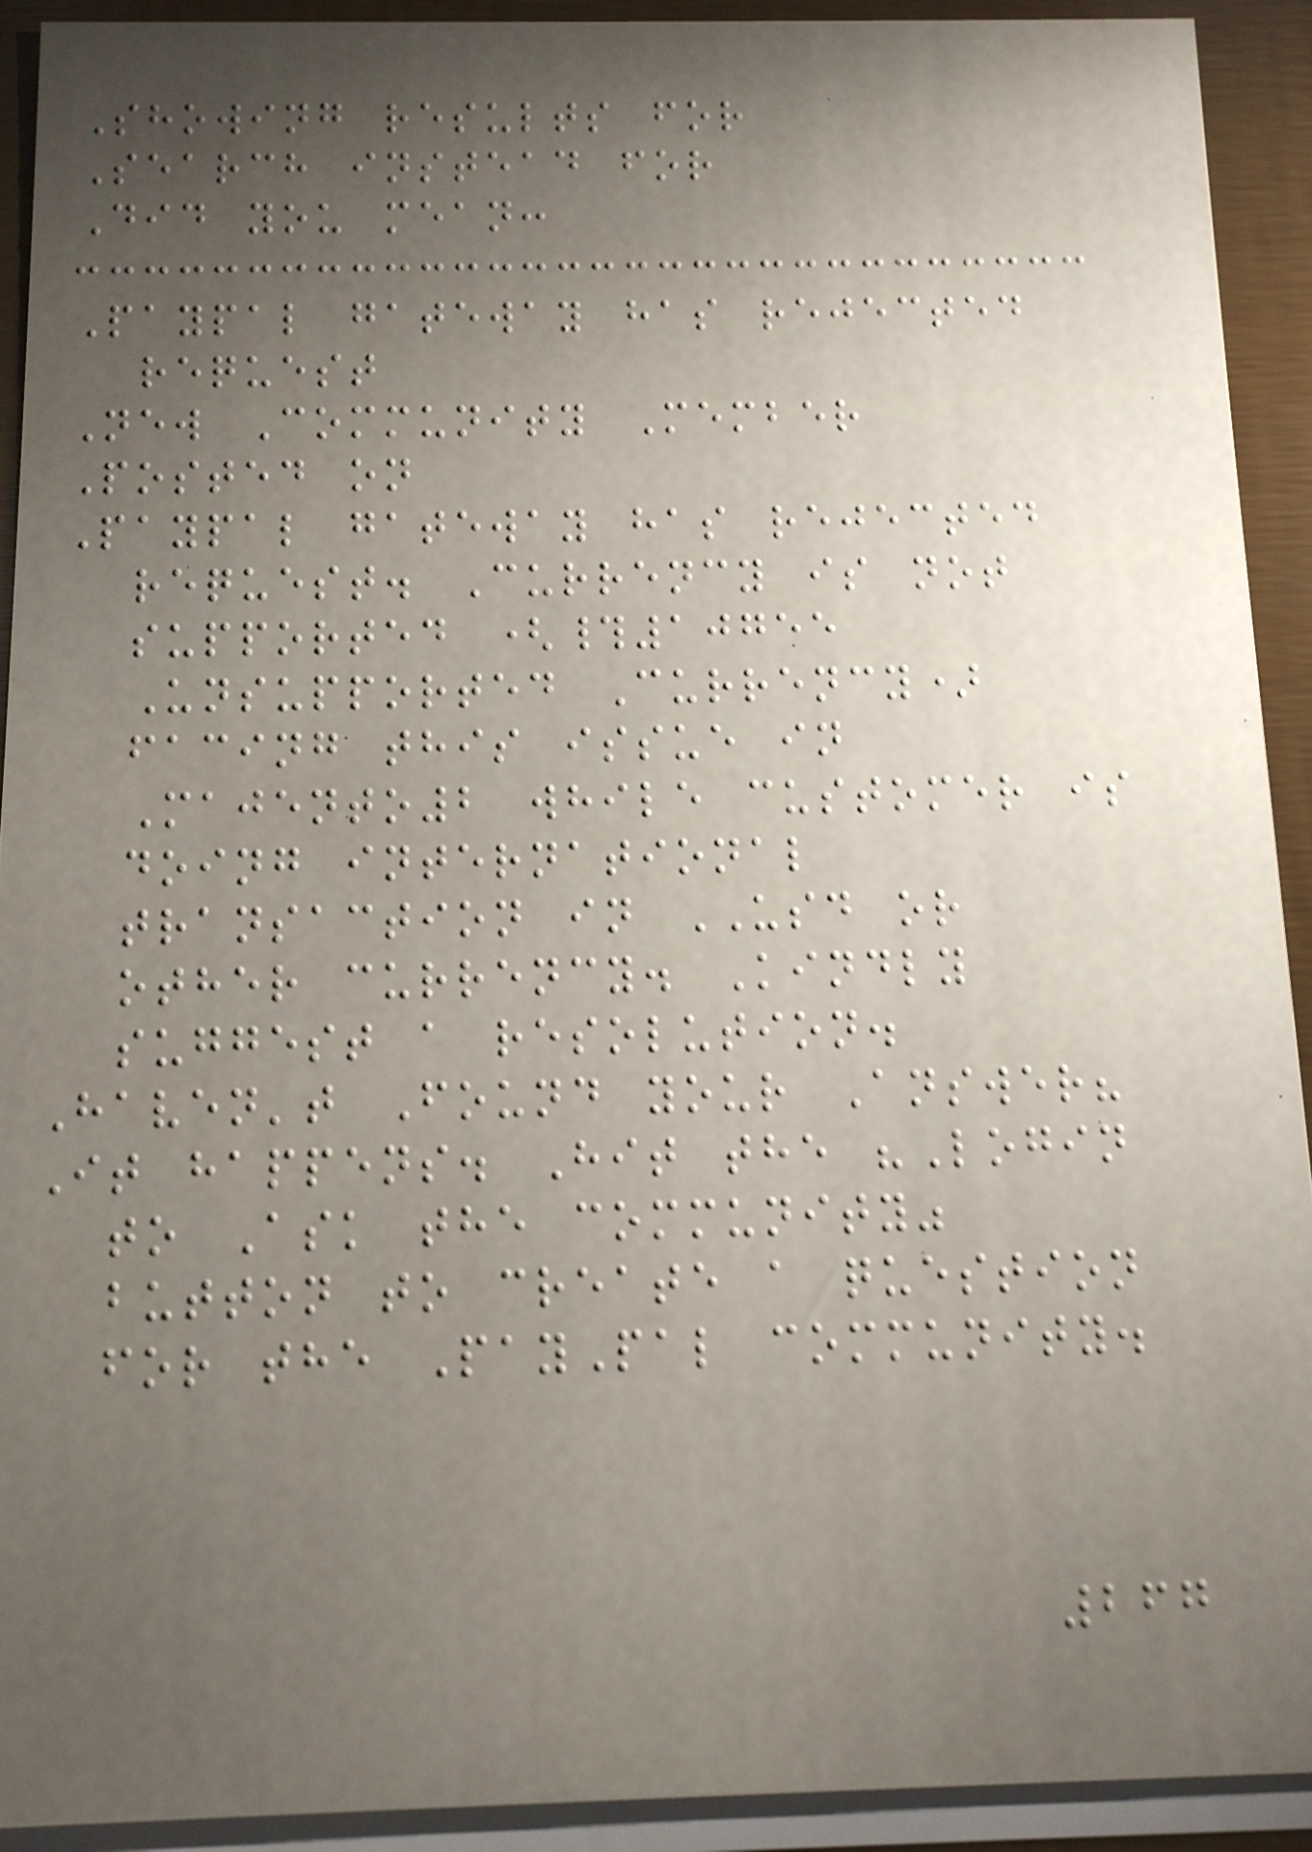Showing results for
Search instead for
Did you mean:
Paypal gateway has rejected
request
New Community Member
Posted on
Paypal gateway has rejected
request. Currency is not
supported (#10755
Unsupported Currency)
facing this issue in
Majento2 while customer is
doing international
transaction in USD or
other currency. Kindly
suggest a resolution.
Haven't Found your Answer?
It happens. Hit the "Login
to Ask the community"
button to create a question
for the PayPal community.
267
